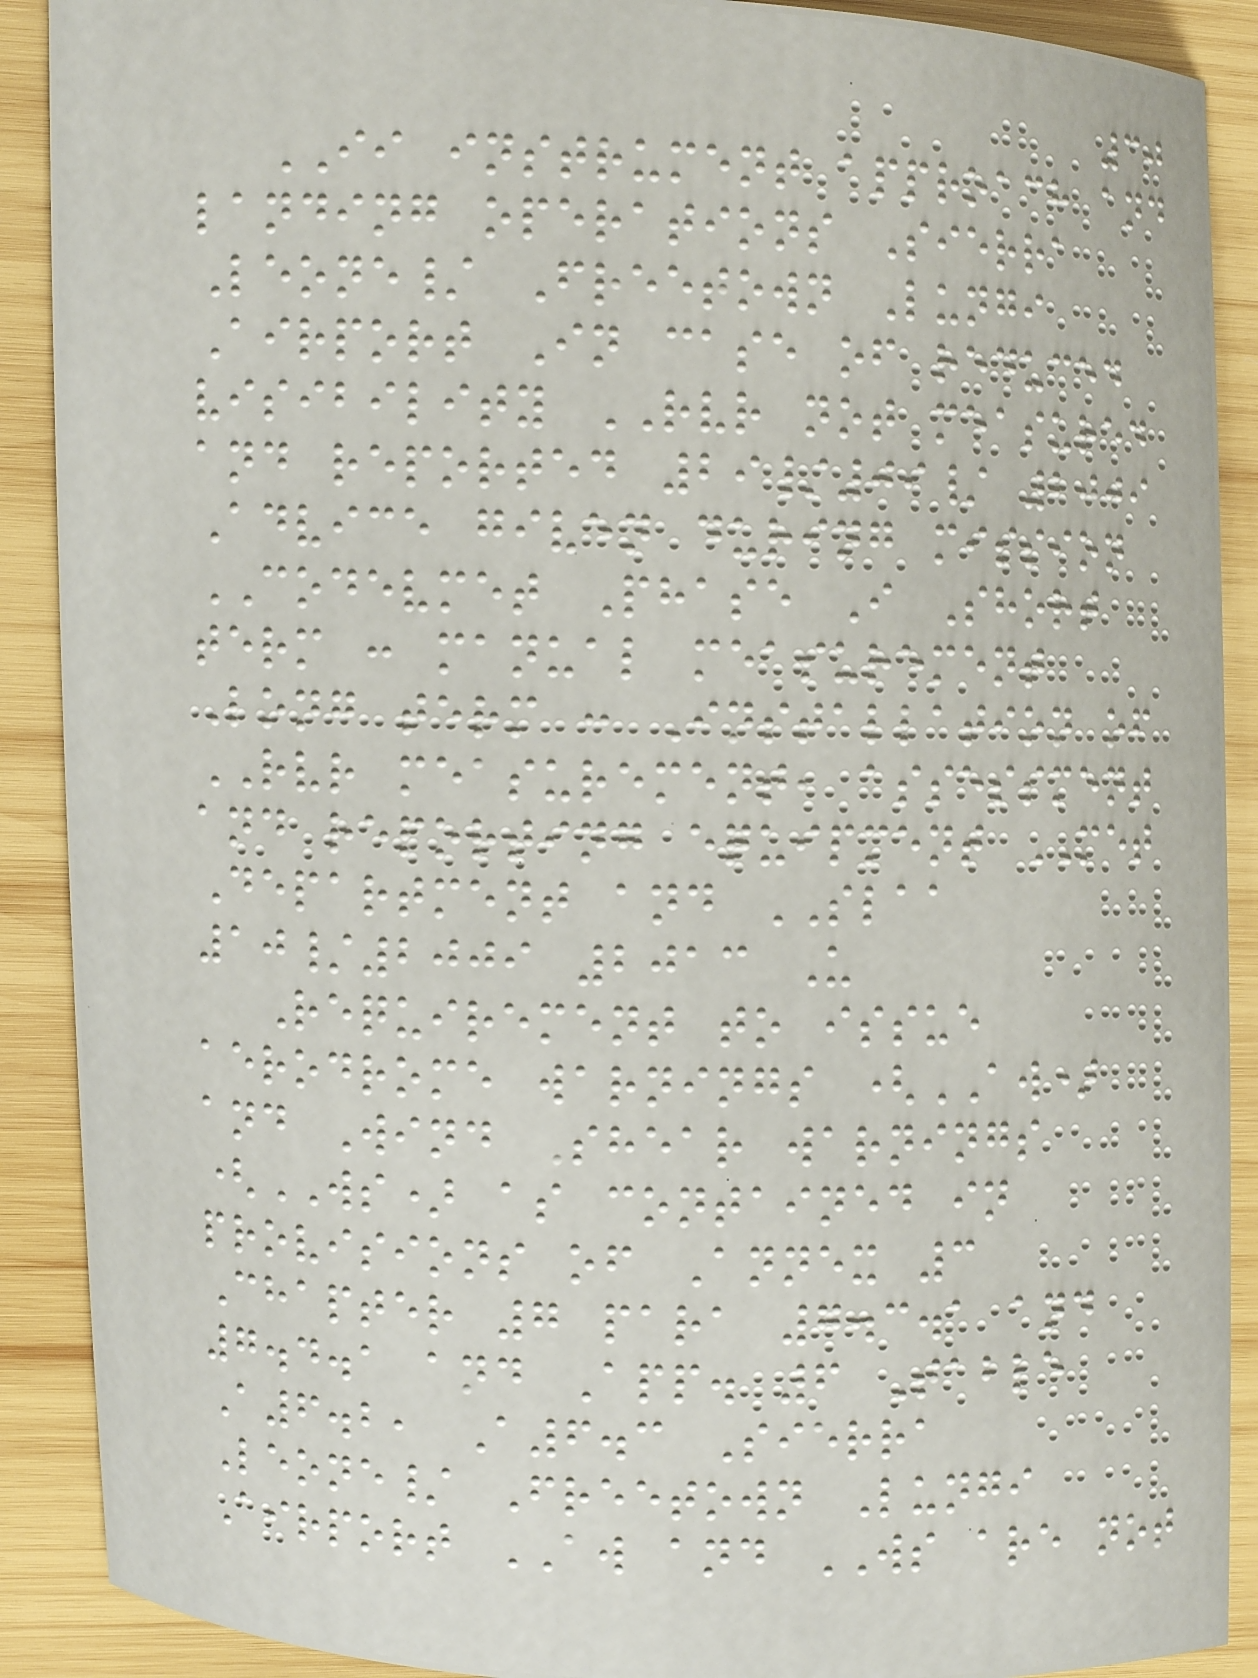30
II instrument approach and
landing operations Sierra
Leone/ Freetown Lungi
Airport In case of reduced
visibility RVR not measured
and reported 29/09/ 2009
Advice given during mission
CODEVMET Phase I Short
term : manual measurement
Long term : Installation of
RVR measurement, assessment
and reporting equipment MET
Department and SLAA
10/2009 2013 U
Requirement to issue
aerodrome warnings (AW)
and Wind Shear warnings
(WS) as contained in
provisions of Annex 3
Chapter 7 para 7.3.1 and
7.4.1 and App. 6 Table
A6.2, A6.3 Sierra
Leone/ Freetown Lungi
Airport AW and WS are not
